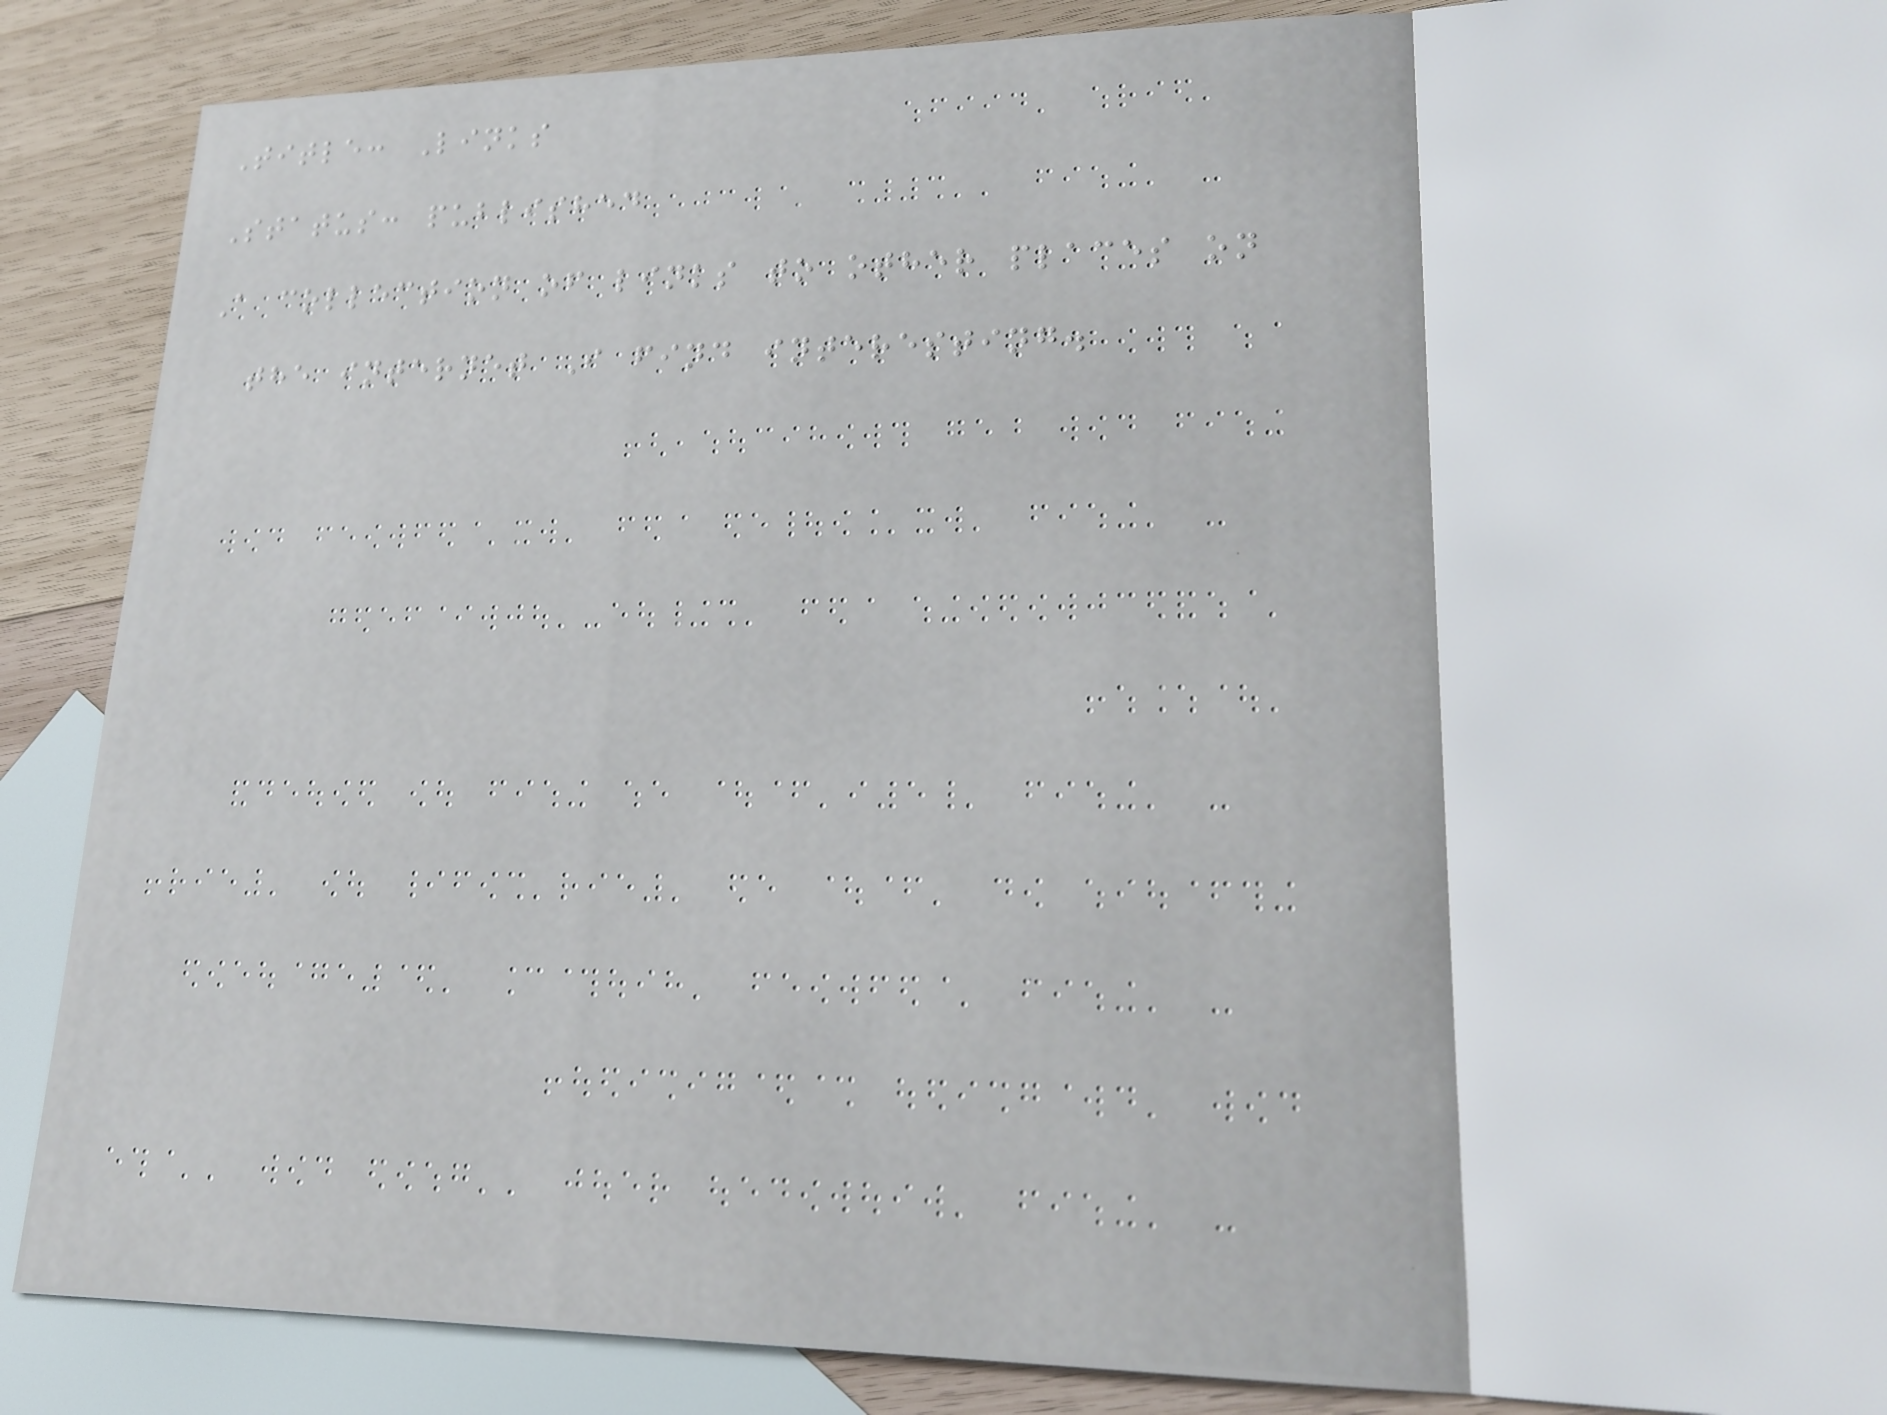Title: Links
Status: published
A collection of links to other places on
the internet I find interesting.
